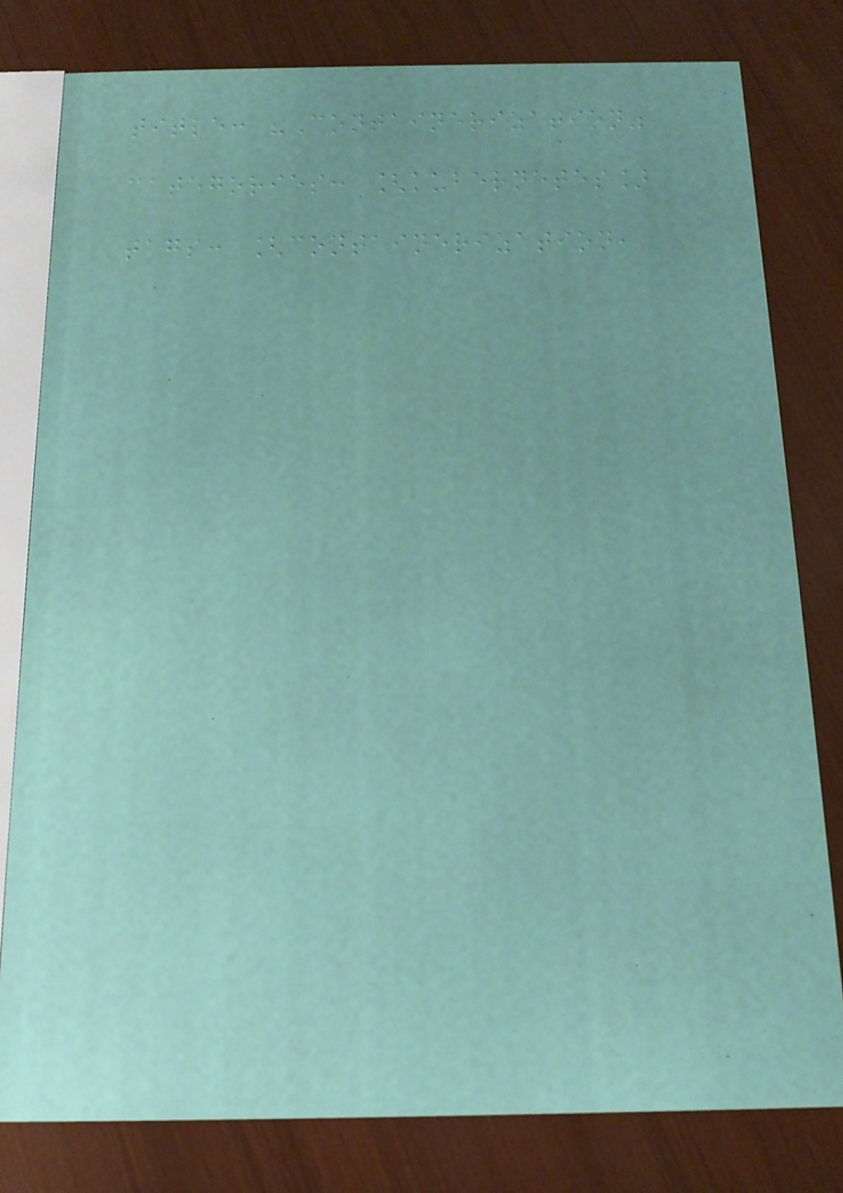title: "Containerization"
categories: [kubernetes]
tags: [containerization,
